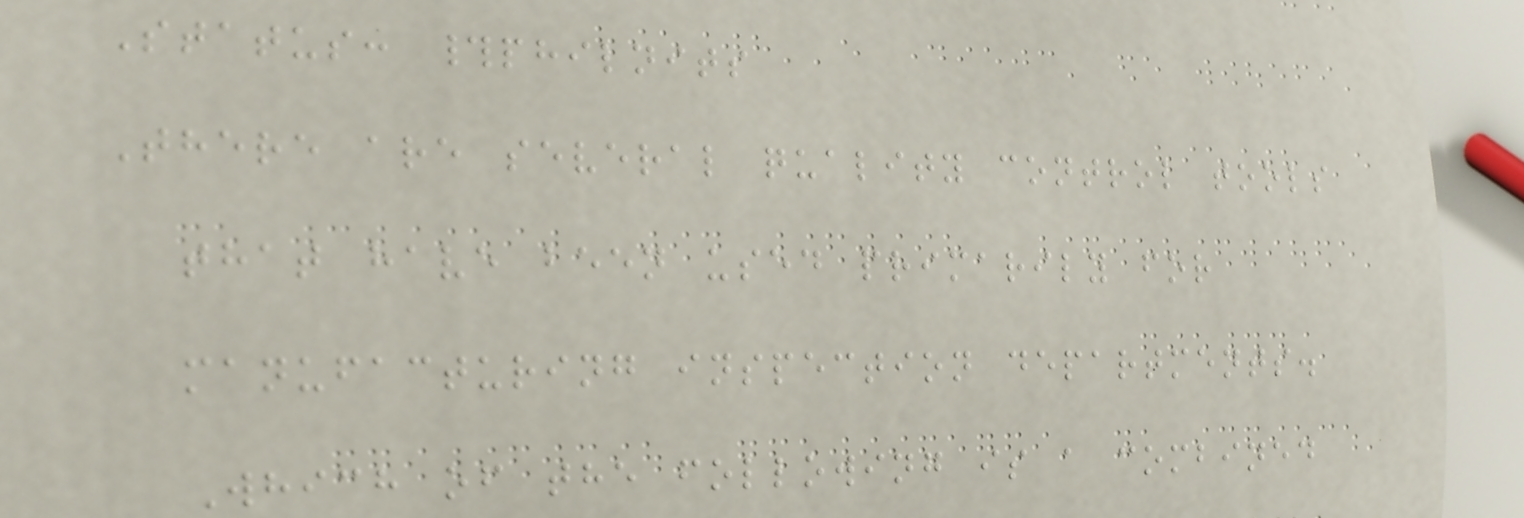Status: #philnits
There are several quality control tools
that have been used primarily for
manufacturing inspection departments.
Which of the following is a combined
